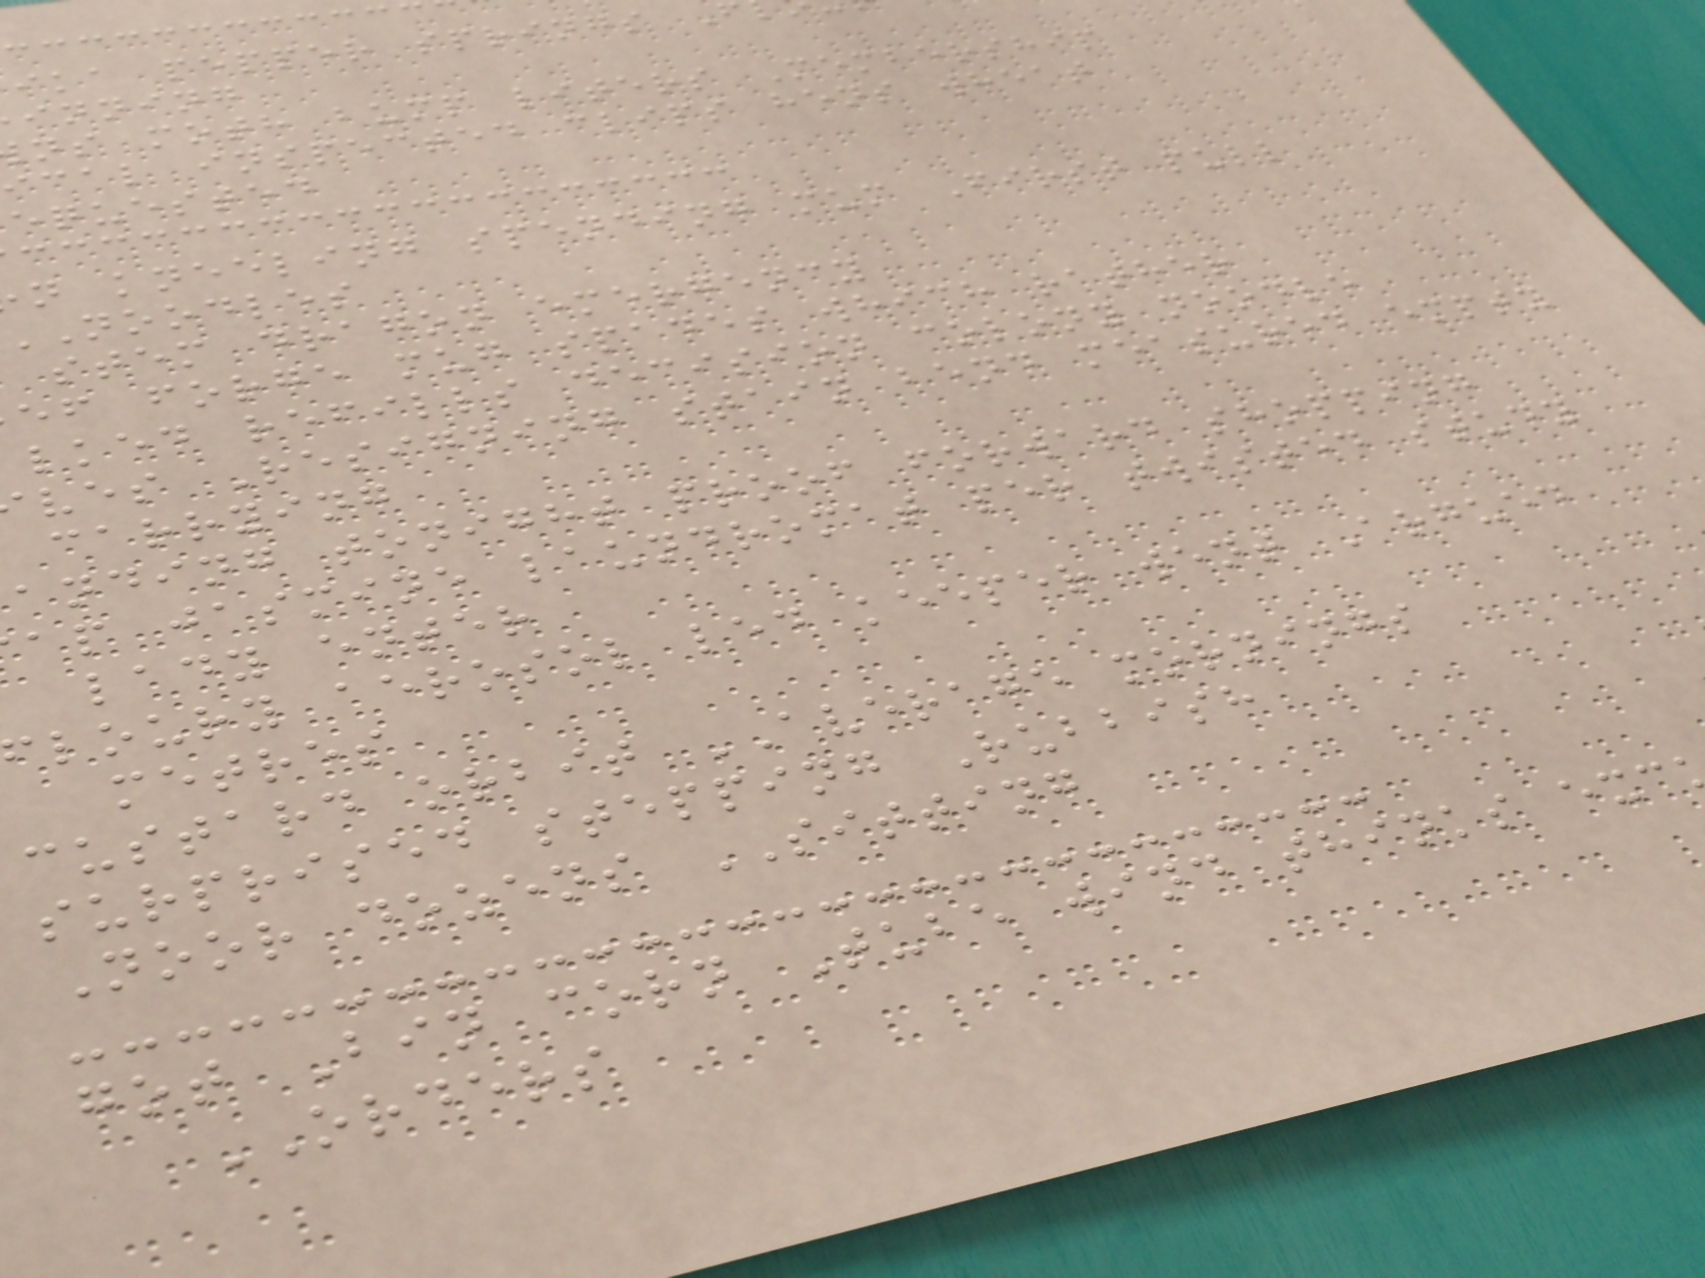ika pepper springs
inning
ns moth bump liters Membership
cal inspected clips hens wheat
equested
n kneeling spending mum First pull
noodles
stem dragon emergency
ef forge mug spades which rather
lked refills decision colony noodle
ves Resigning stain bend measured empty
carrying
anding tonight proof forward shopping
ap jasmine laundromat per twisted study
lady enter
loury aerosol led keeper went Argued
metres
custard orbit AVERAGE mornings
surprised stepping Rubbish
Noor dozens SITTING
got Bin corn Tube wind thinks exc
ORDERS
